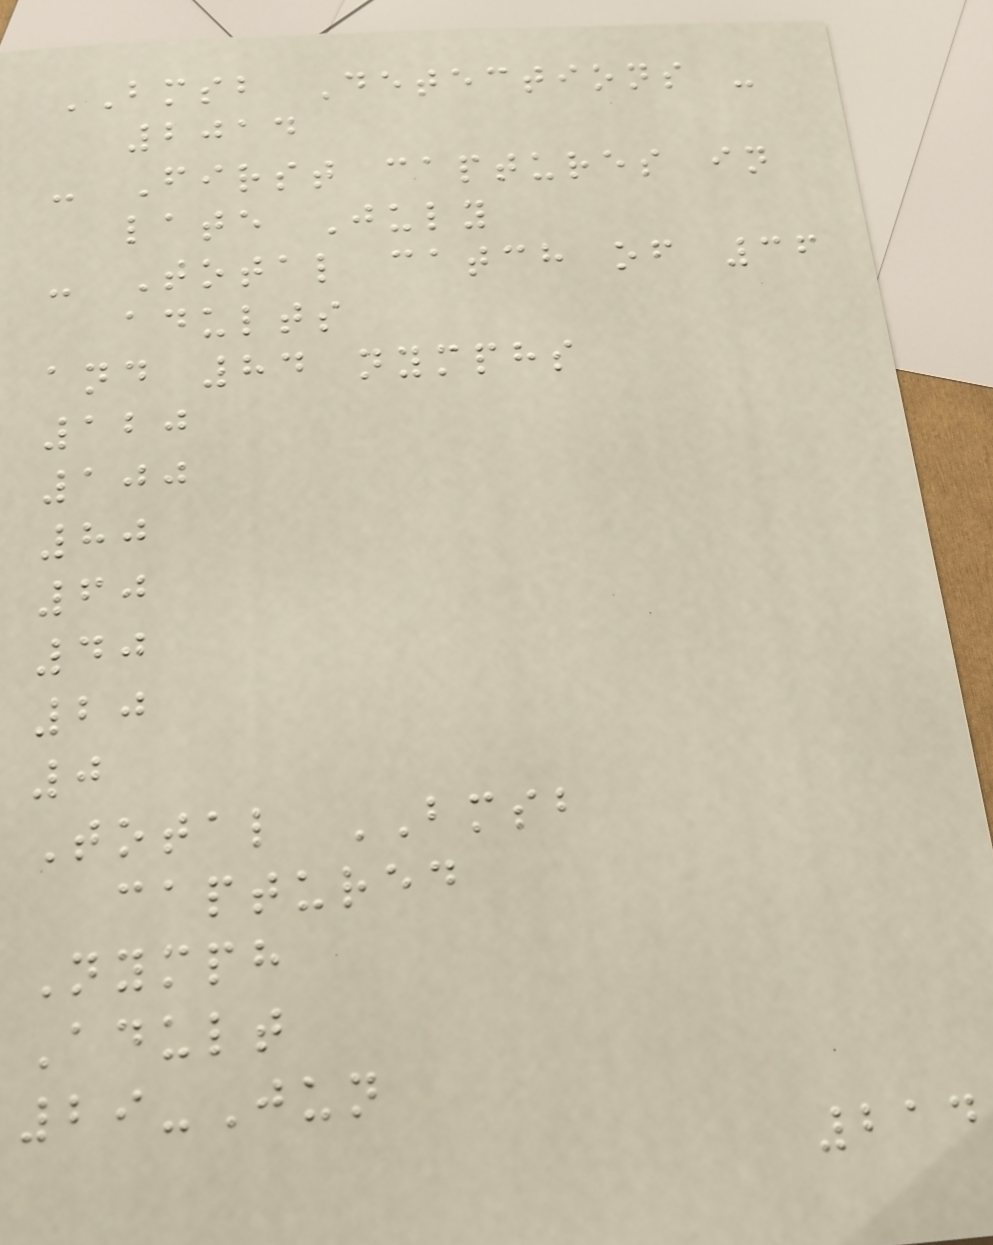BMSB Detections -
2014
- First captures in
late July
- Total catch of 36
adults
and 84 nymphs
120
100
80
60
40
20
0
Total BMSB
captured
Nymph
Adult
29-Jun
214
